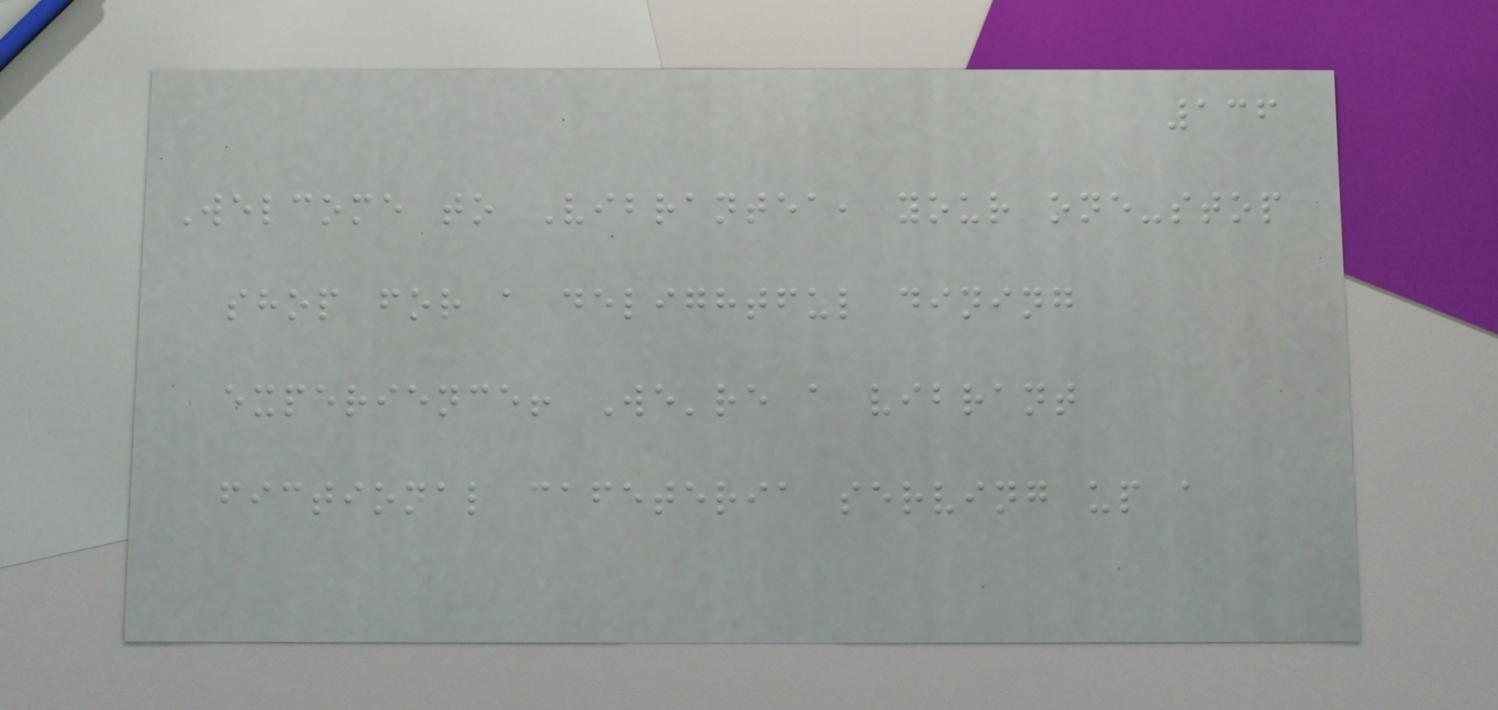136
Welcome to Vibrantea, your one-stop
shop for a delightful dining
experience! We're a vibrant
fictional cafeteria serving up a
